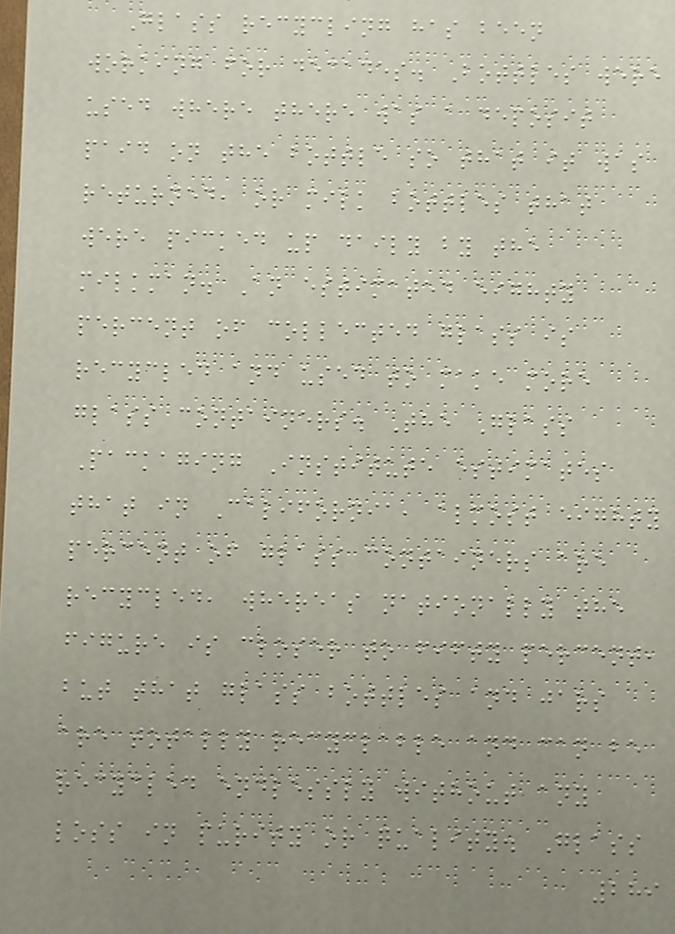Glass recycling has been
working for decades. Bottles were
used where there was a deposit
paid on the bottle so that it was
returned, or milk bottles that
were picked up daily by the
milkman. An estimated eighty
percent of collected glass is
recycled and used to make more
glass containers. The Glass
Packaging Institute estimates
that in California, almost eighty
percent of glass containers are
recycled, whereas nationally the
figure is closer to fifty percent,
but that glass bottles and jars
are totally recyclable and can be
recycled endlessly without any
loss in purity or quality. Glass
289
